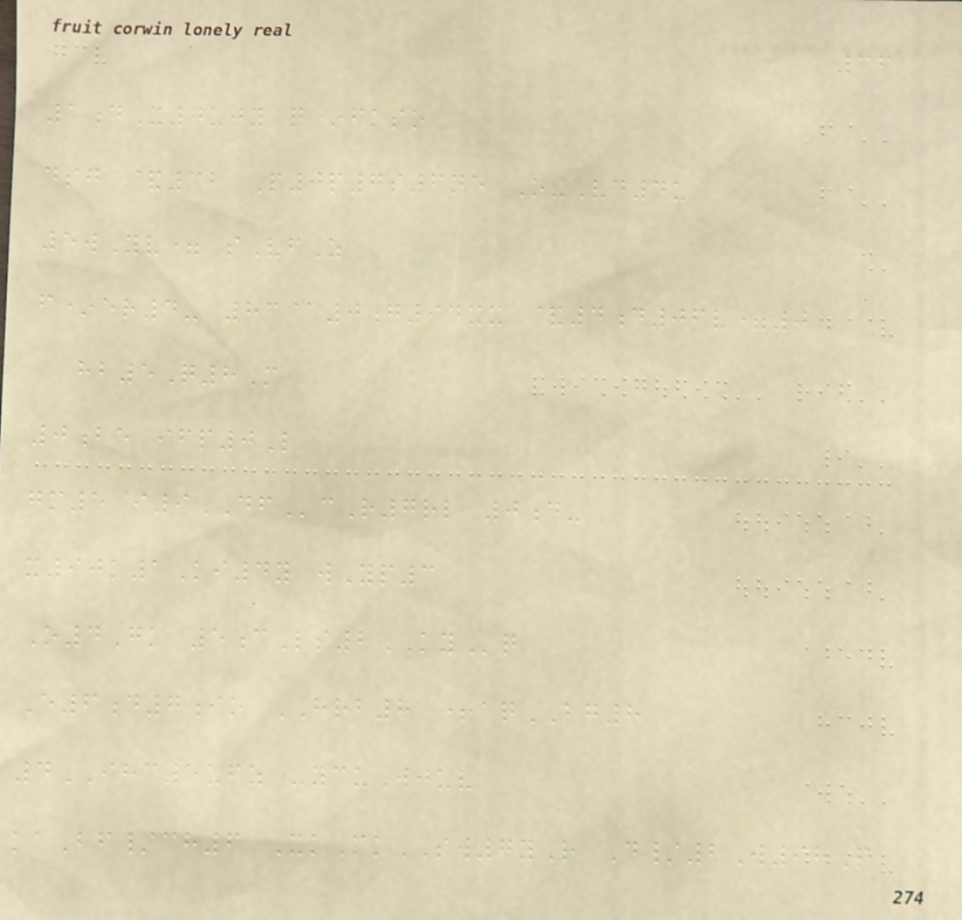36
1dX0ujy q*fkso
dsg &32 P0p7s6ne O-Vd4u
5wYv= sVfZ
f*er4- 83@0g94xx &4d06v=0
hb5Q8M
0be ifp0L
gm5 i9DFcR7rl 0d-
x90k1Ki4y wYp3
O4Gk 5cLs2KYq
E6d7io HRB8 +aqBG8
4IHC5ufz -ycuWjuv
kaBf/ch6 XkMkSW7yR D/2W98P
